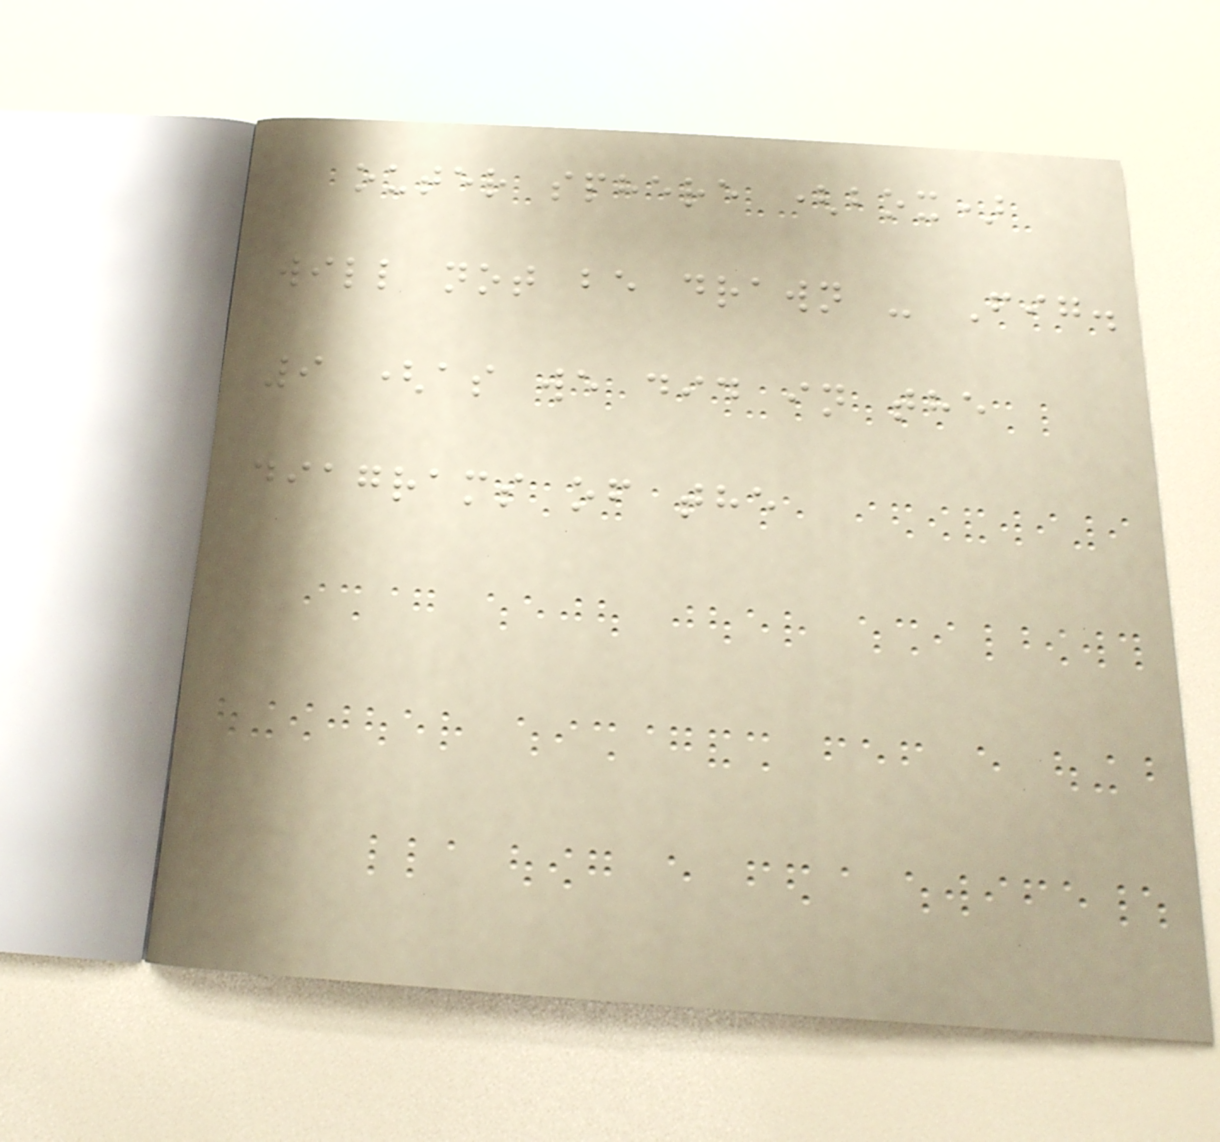outer sphere (box)
will not be drawn - Fig.
9 (as we did in the
diagrams of the
